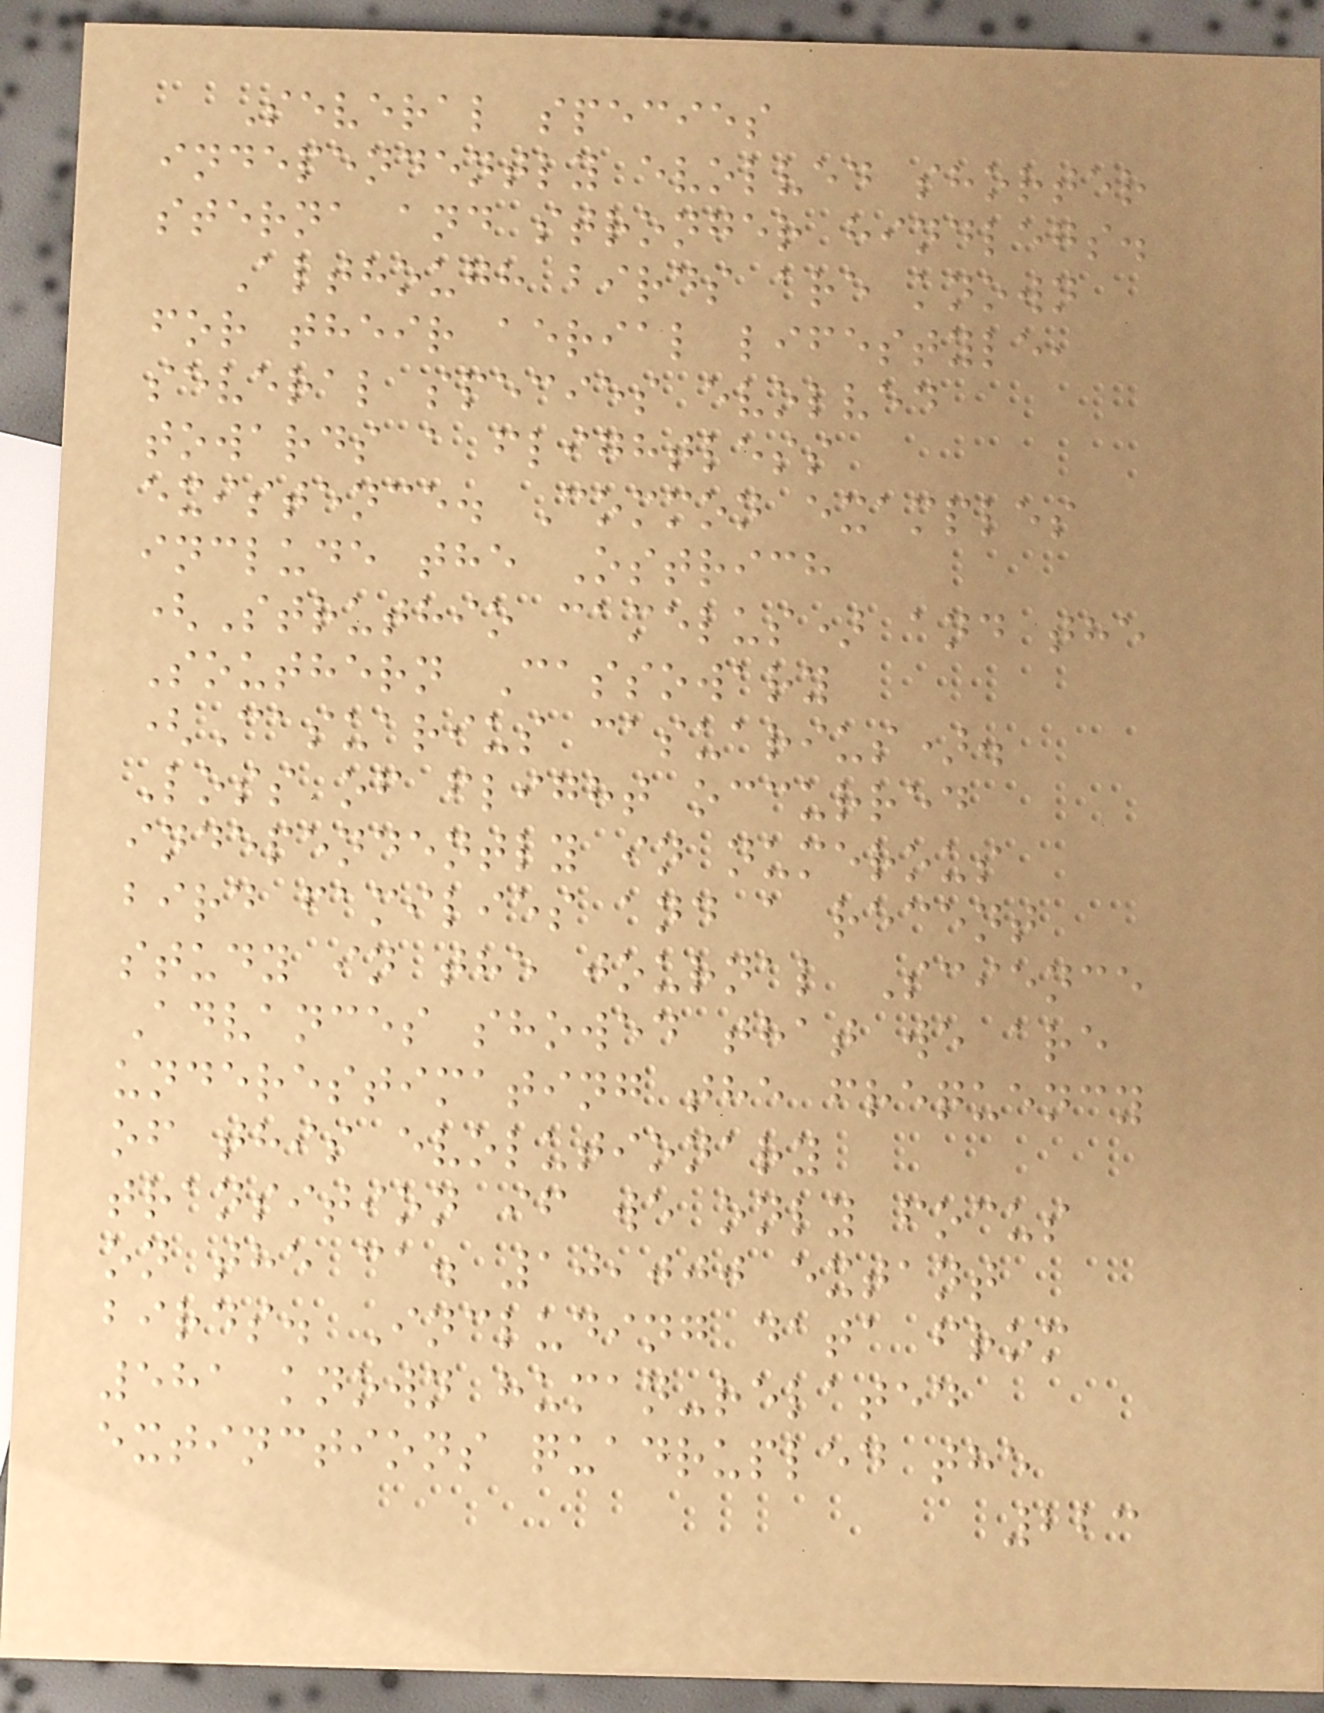Several species
independently evolved shorter
sterna and stronger hindlegs.
Although birds are known
for their aerial lifestyle,
several species evolved
towards a flightless
existence. Common examples
include the Ostrich
(Struthio camelus) and the
Southern Cassowary
(Casuarius casuarius).
Loss of flight occurred
independently in numerous
bird families and a recent
study in the journal Science
Advances showed that we are
underestimating the frequency
of this evolutionary
transition if we only focus
on the ca. 10,000 extant
birds. Including data from
581 known human-related
extinctions quadrupled the
223
